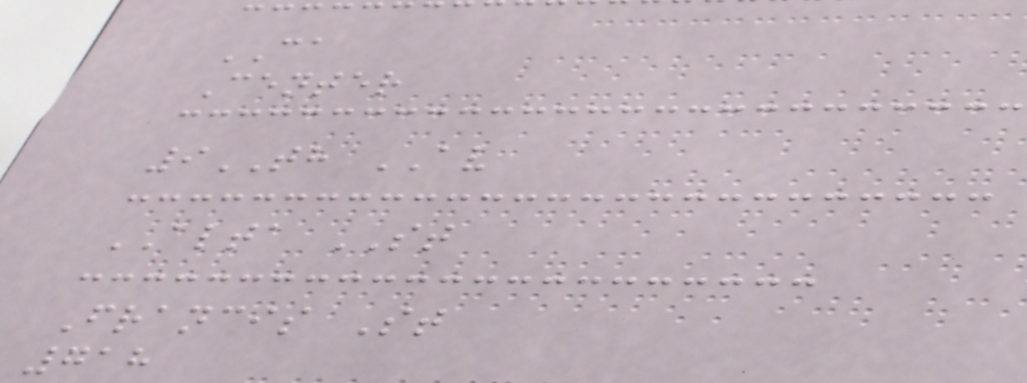CA
Center
9TH AV
ALTA ST
Francis St
718
